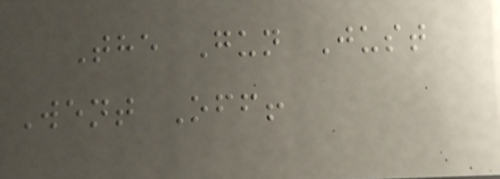The Gun Just
Went Off!
